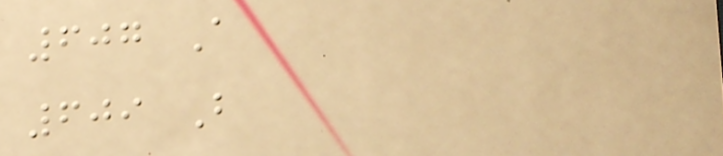607 A
609 B
